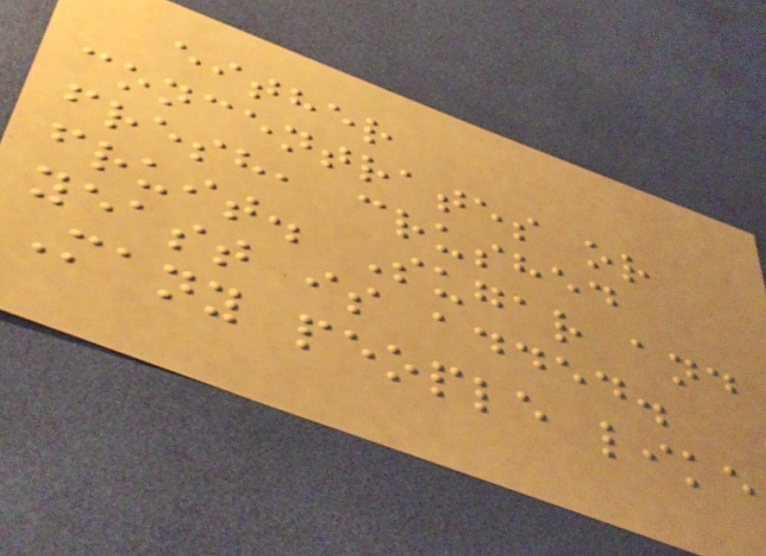either
concentrates or
fresh, crushed
fruit. Sugar and
yeast is added.
Many people like
